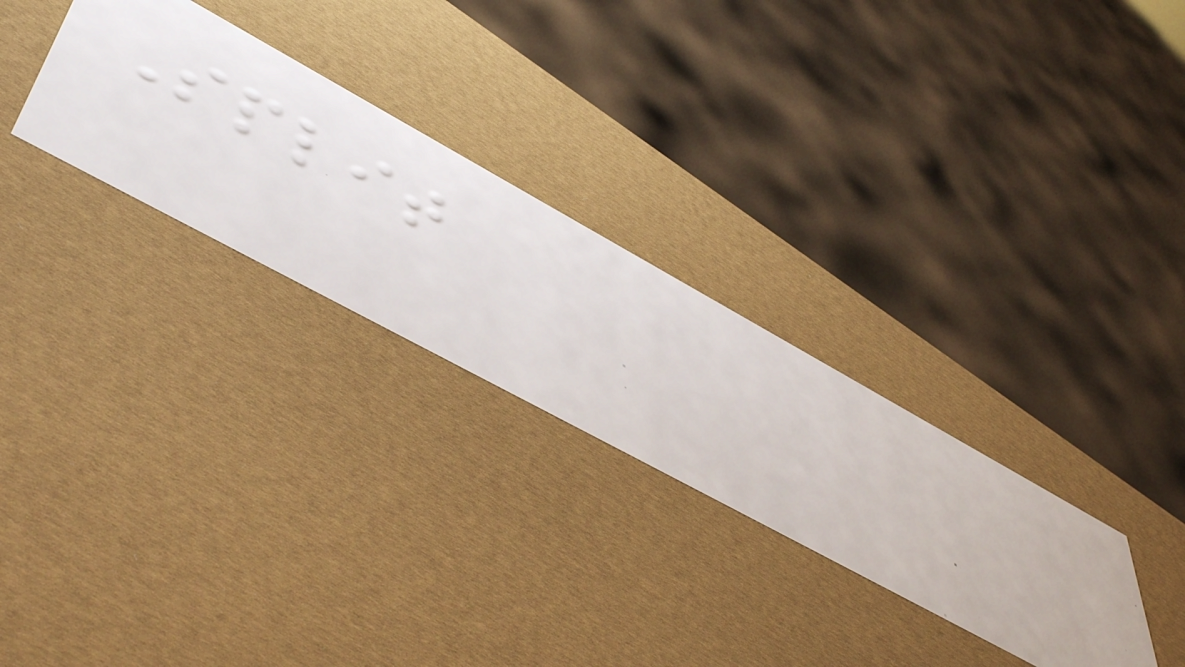Split
